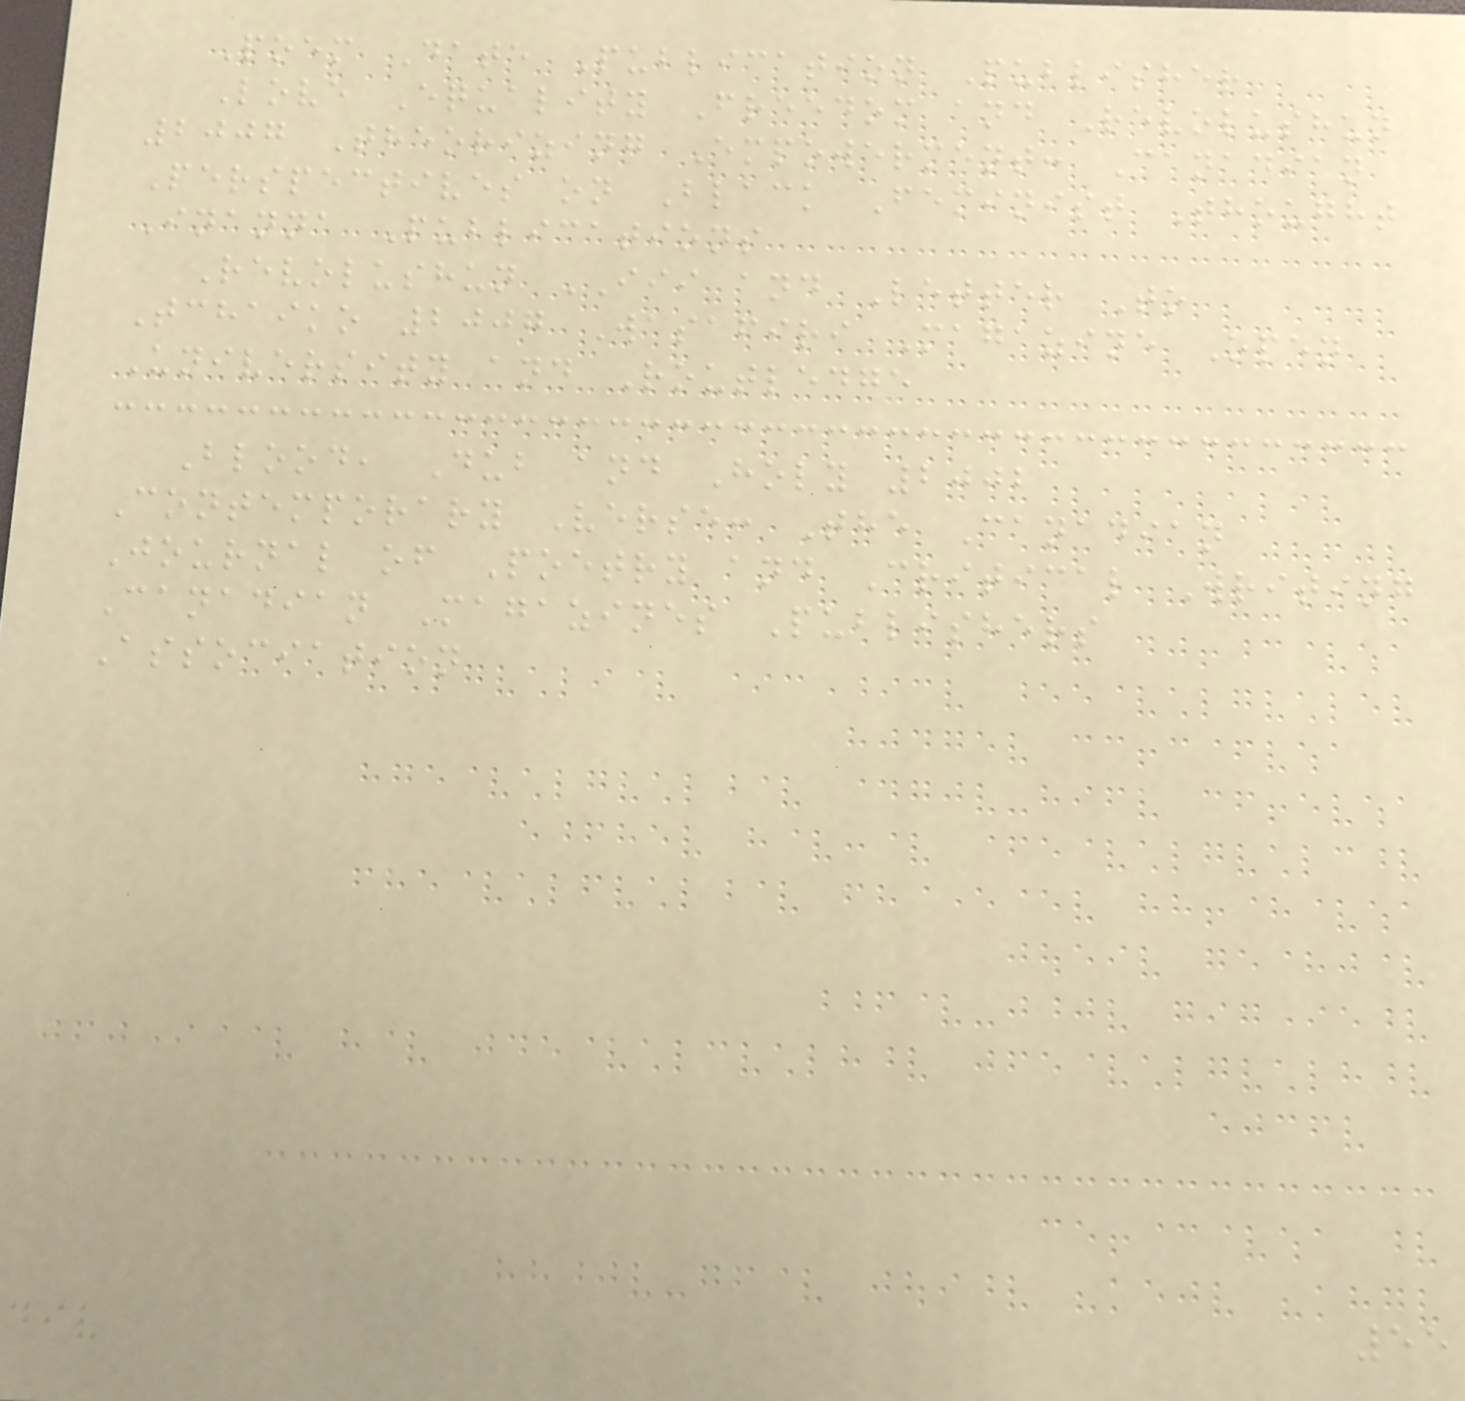Poem Date Publication Publisher
Love Equality Freedom and Revolushun
2007 Theorizing Empowerment: Canadian
Perspectives on Black Feminist Thought
Inanna Publications
Revolushun III and Letter To
Tchaiko 2007 Wasafiri Magazine Open
University and Routledge
Blood, Dub and Holy 2002
Contemporary Verse: The Canadian
Journal of Poetry and Critical Writing
Canadian Magazines Publishers
Association
55
